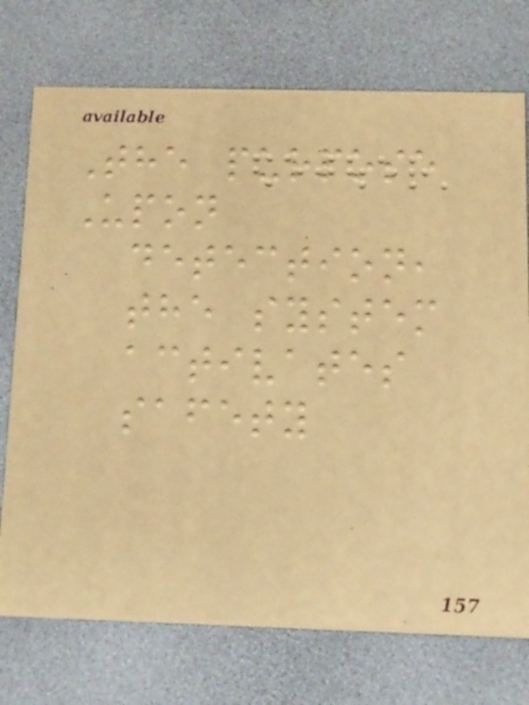The purpose
Upon
detection,
the system
activates
safety
